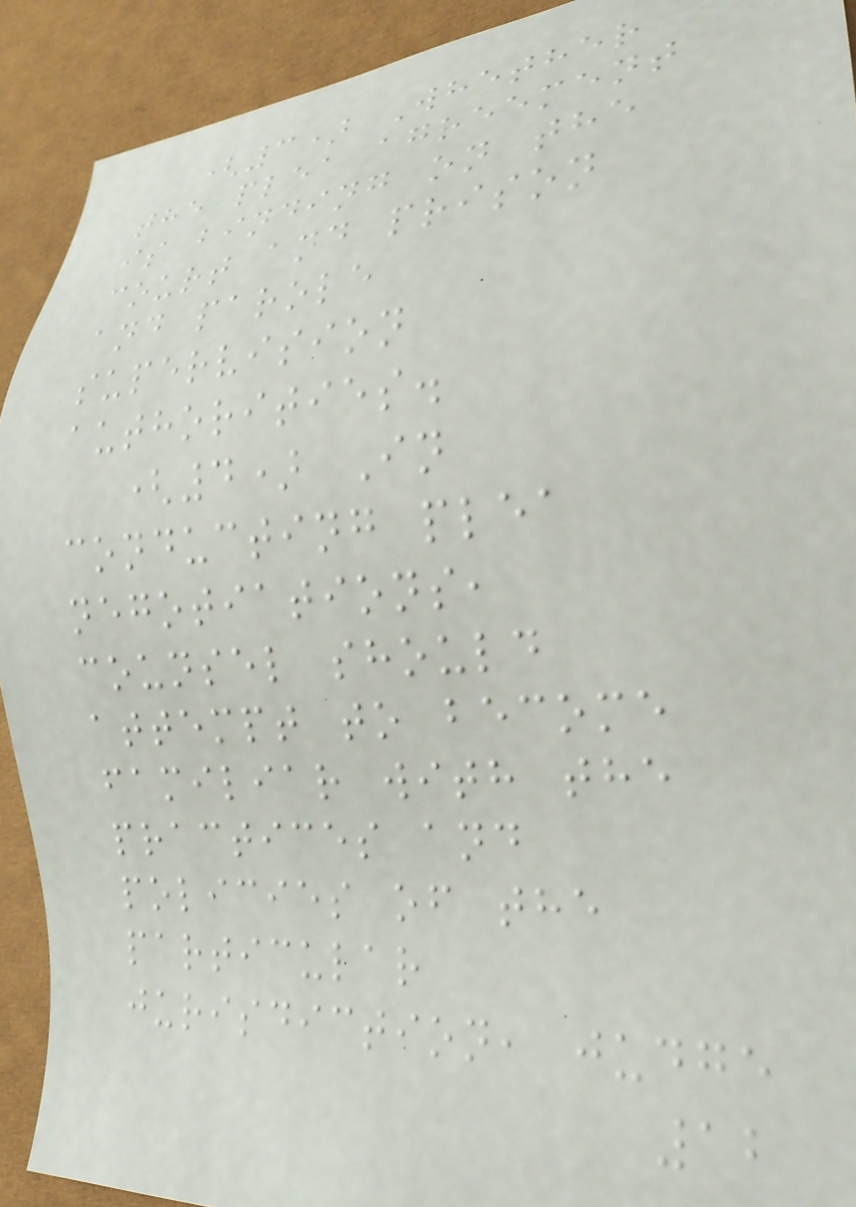(3) Whether
the plea agreement
is binding on the
court and prison
and parole
supervision
authorities.
(4) In
conducting plea
negotiations,
counsel should
attempt to become
familiar with the
practices and
policies of the
particular
jurisdiction, judge
12
